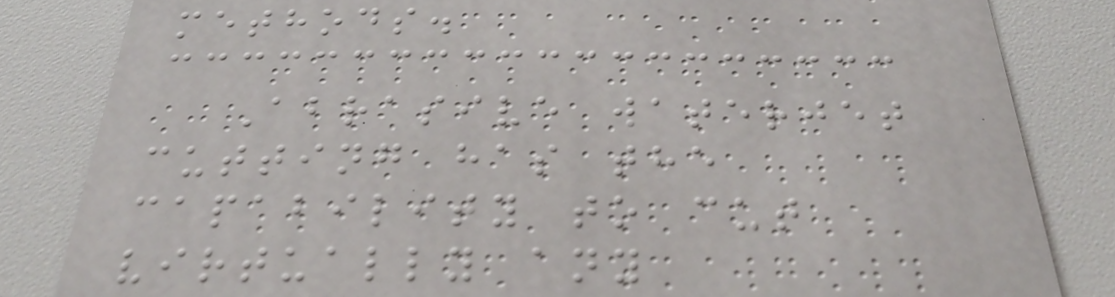methods.
Abrasive waterjet
cutting has the
capability to cut
virtually any
